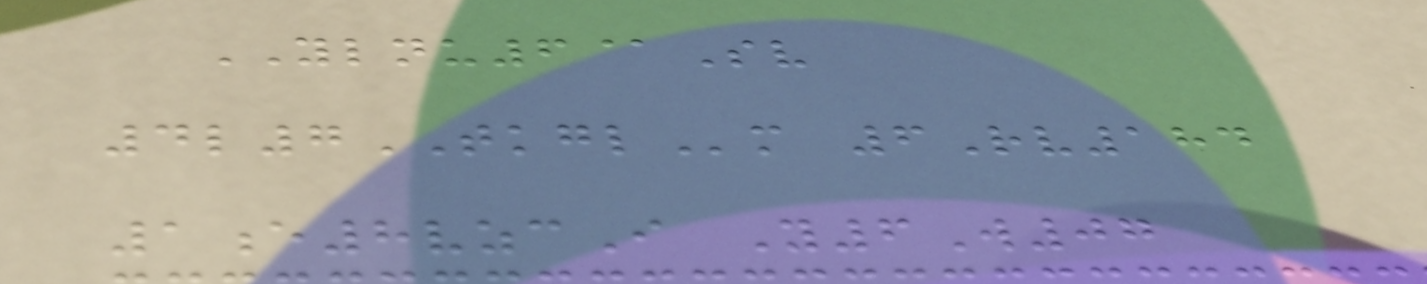YLNU6@Sv
4l7TKGLm 6Rv184
1e8vzcI Y6W07
